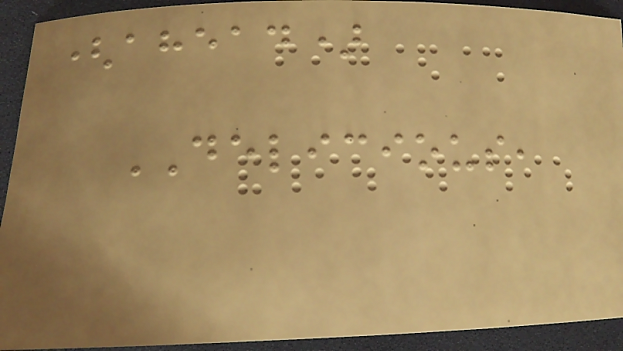(ahead)
DELICIOUS,
